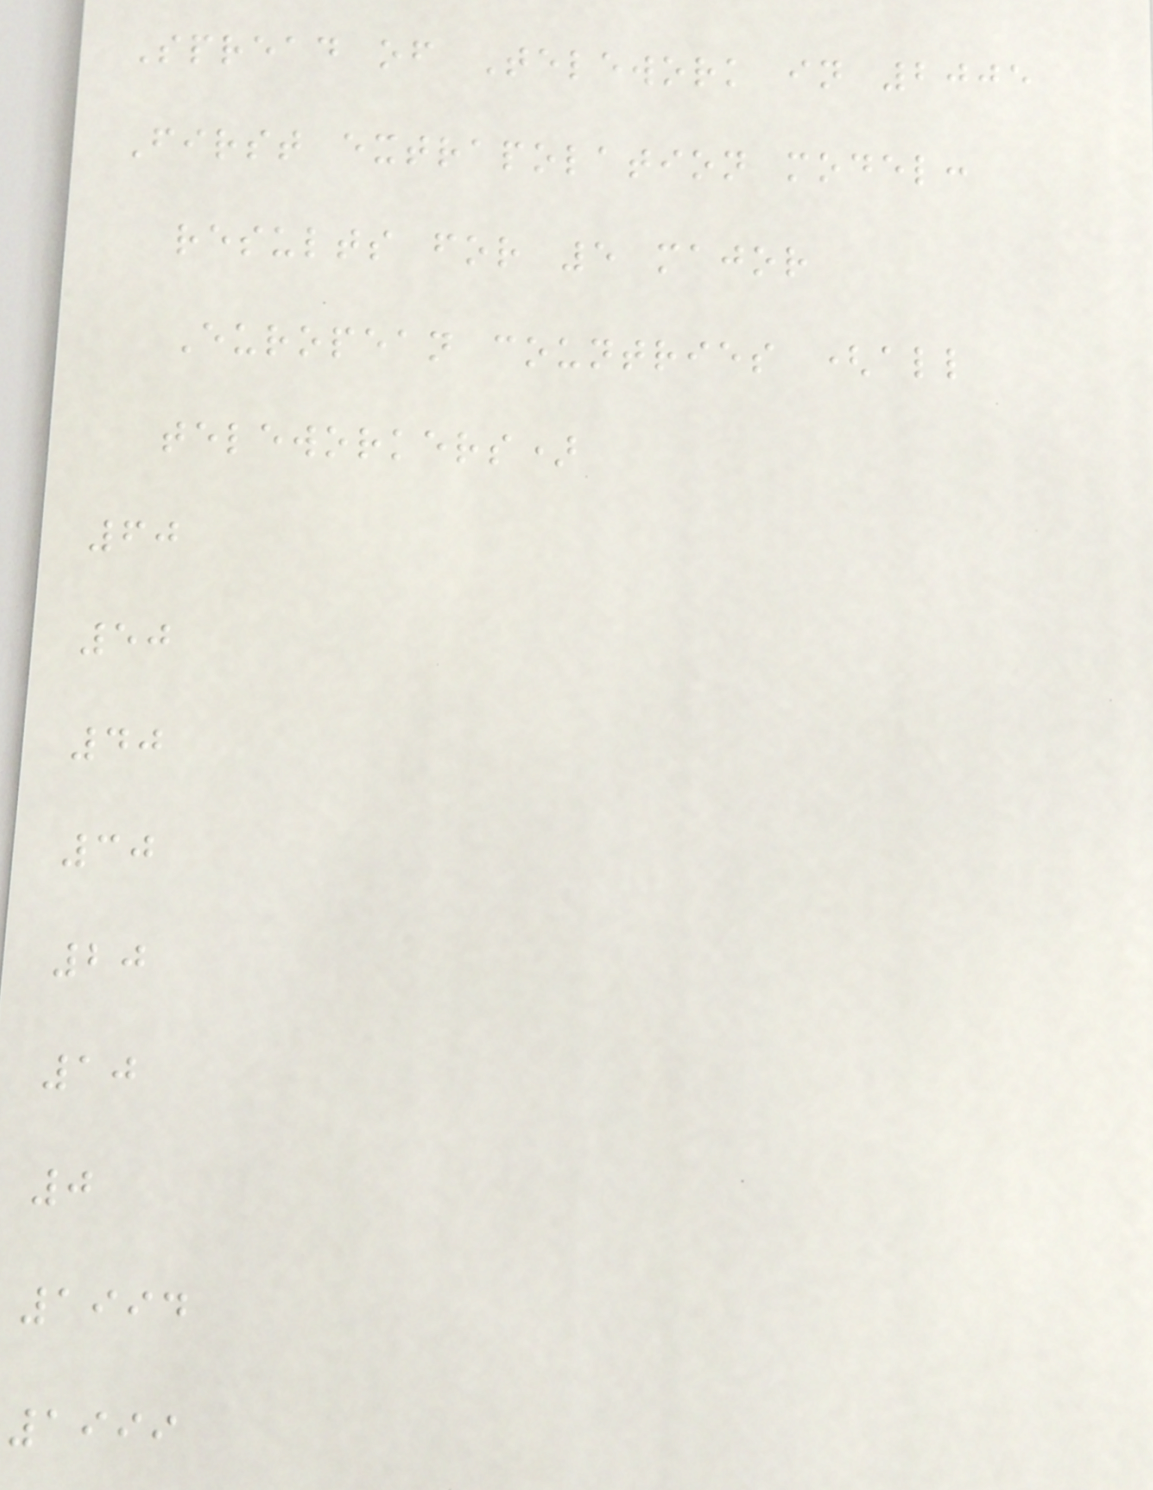Spread of Telework in 2005
First extrapolation model:
results for 5 major
European countries (all
teleworkers)
60
50
40
30
20
10
0
1994
1999
